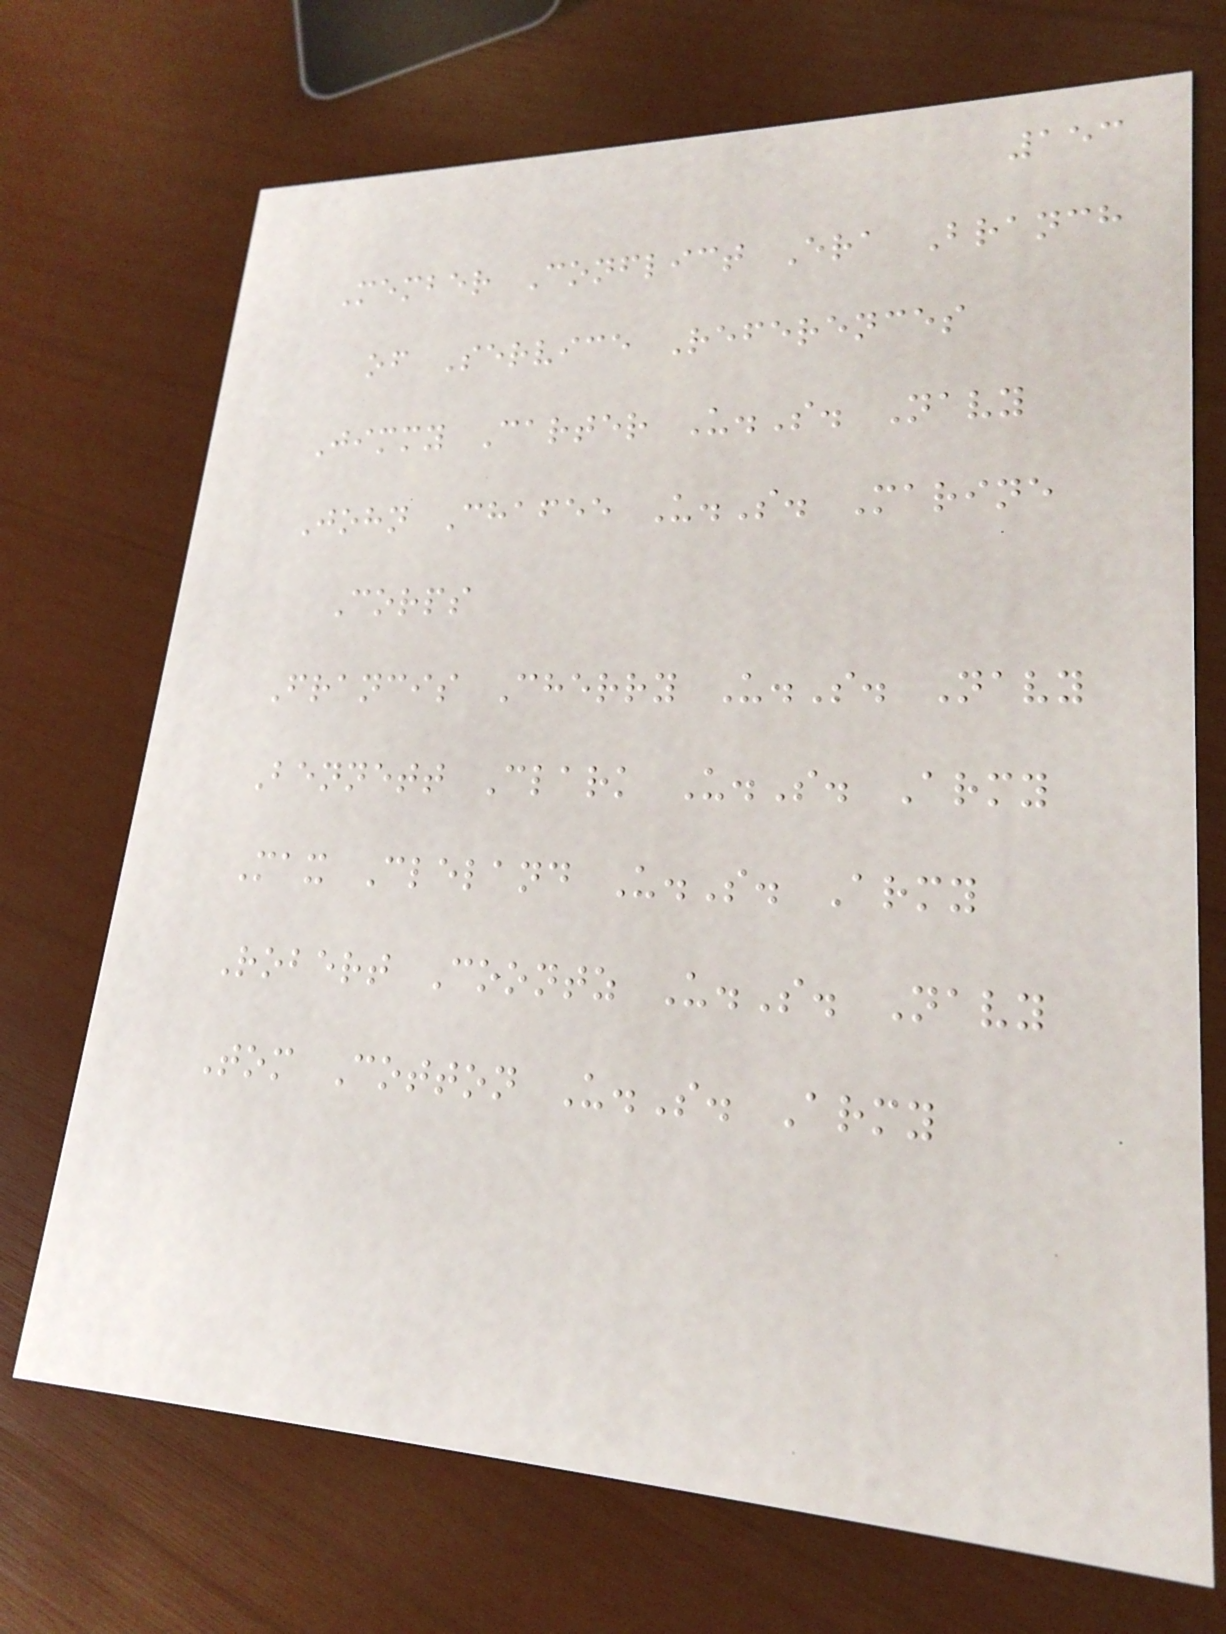153
Member Conflict Era Branch
of Service References
Jimmy Carter U.S. Navy
John Chafee U.S. Marine
Corps
Francis Cherry U.S. Navy
Bennett Clark U.S. Army
Max Cleland U.S. Army
Robert Coontz U.S. Navy
Tom Cotton U.S. Army
